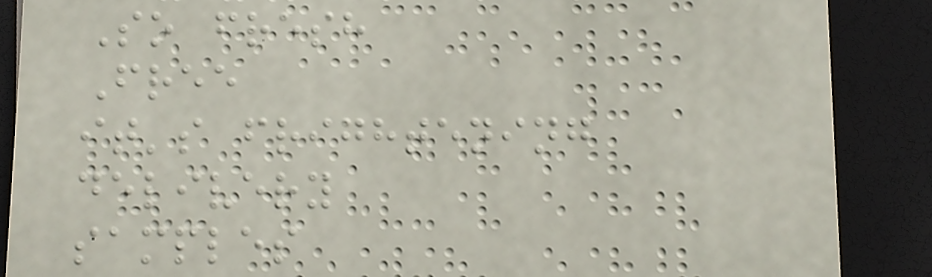So fresh
Free
it's frightening
delivery
samples
